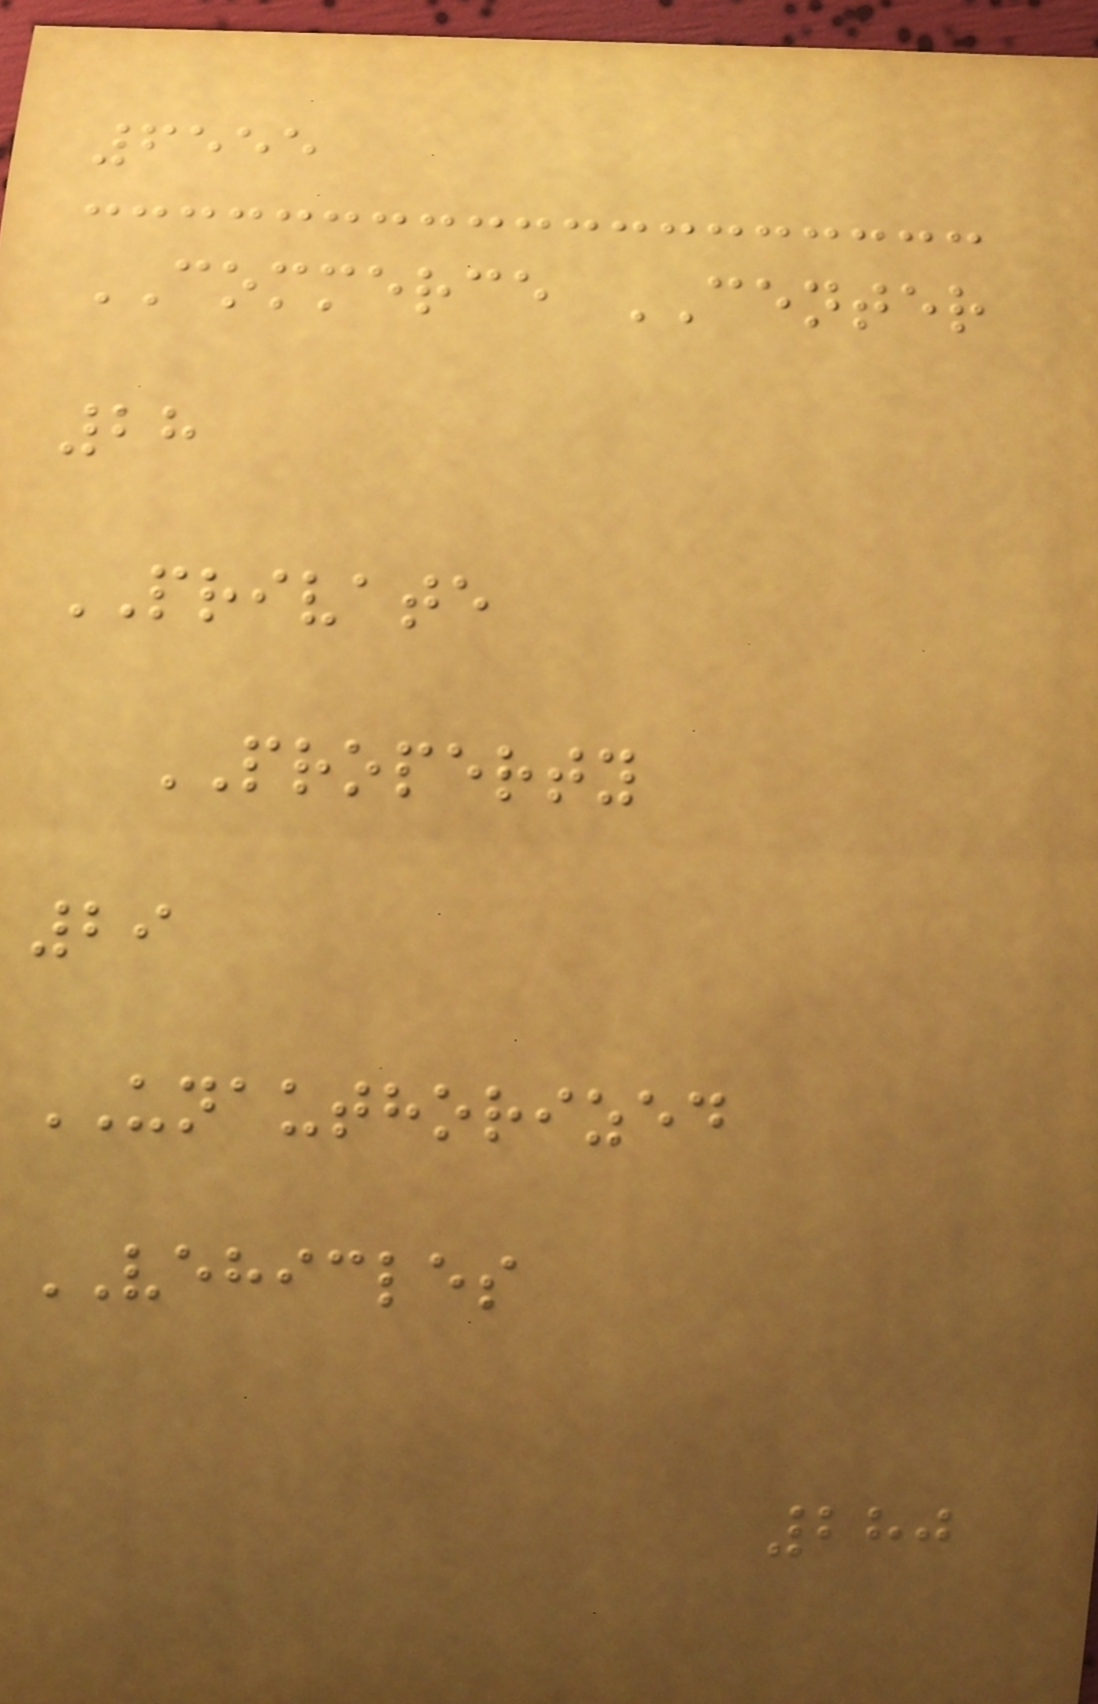6555
COMMERCE CENTER
28
PRIVATE
PROPERTY
29
UNAUTHORIZED
VEHICLES
280
